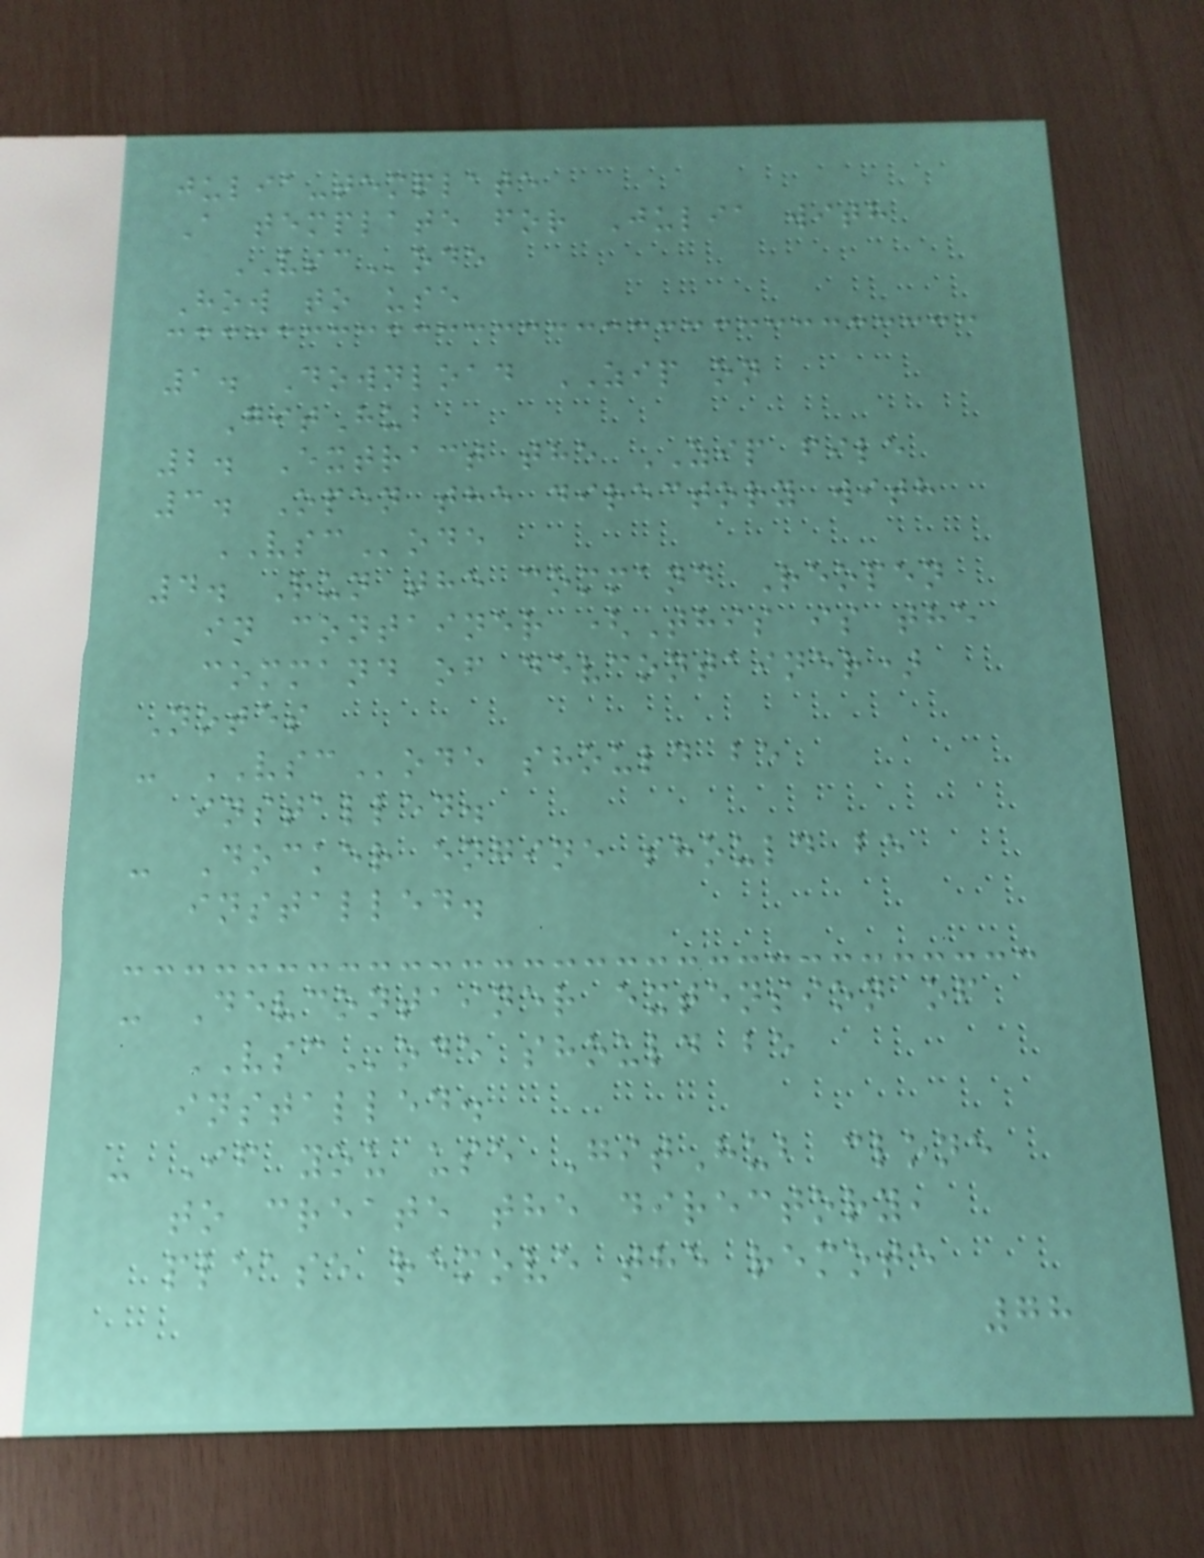julia-template
A template for Julia with
VSCode
How to use
1. Download ZIP on
GitHub
2. Extract the ZIP file
3. Open the directory with
VSCode
4. Run the command Reopen
in container (This is the
command of devcontainer)
Notes
- VSCode should be
installed.
- Docker engine should be
installed.
- Devcontainer extension of
VSCode should be
installed.
- If you use GitHub clone
to create the directory,
please remove the remote
78
